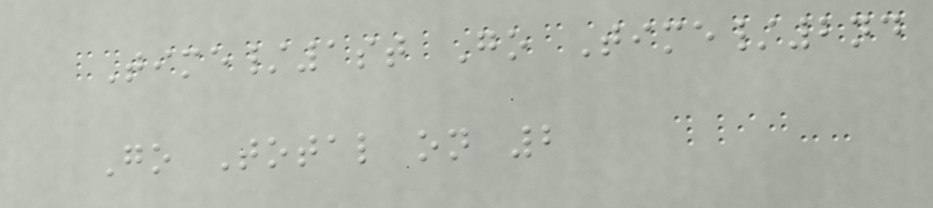Time/1st Go Time/2nd
Go Total on 2
